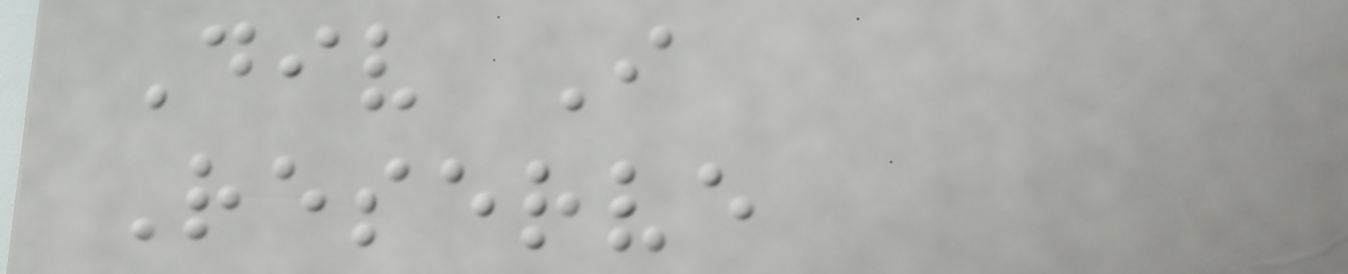Div I
Reserve
